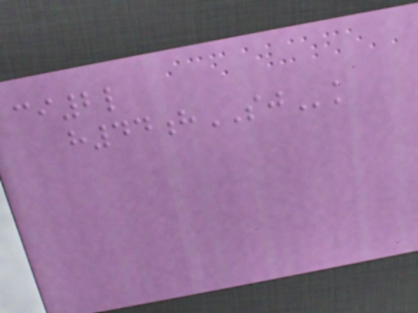ci2l
h44hSJk
